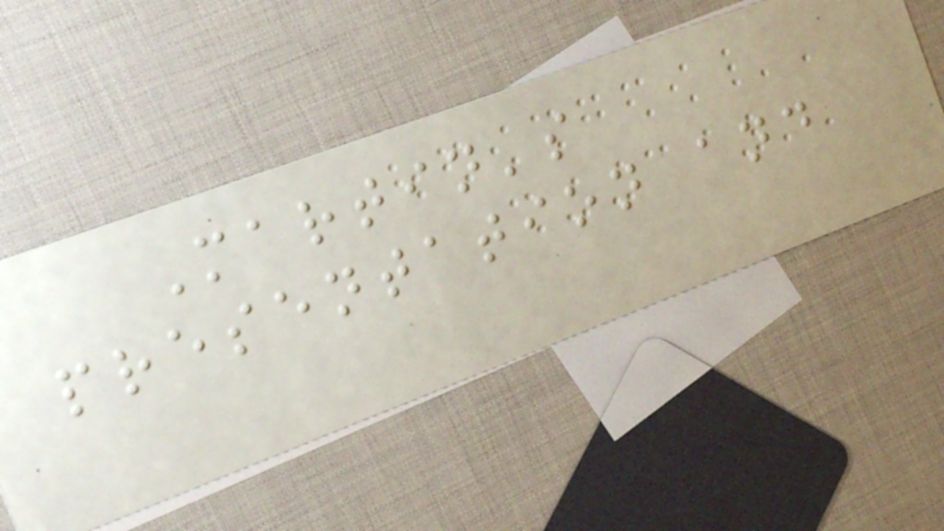Martin's
presentation and
